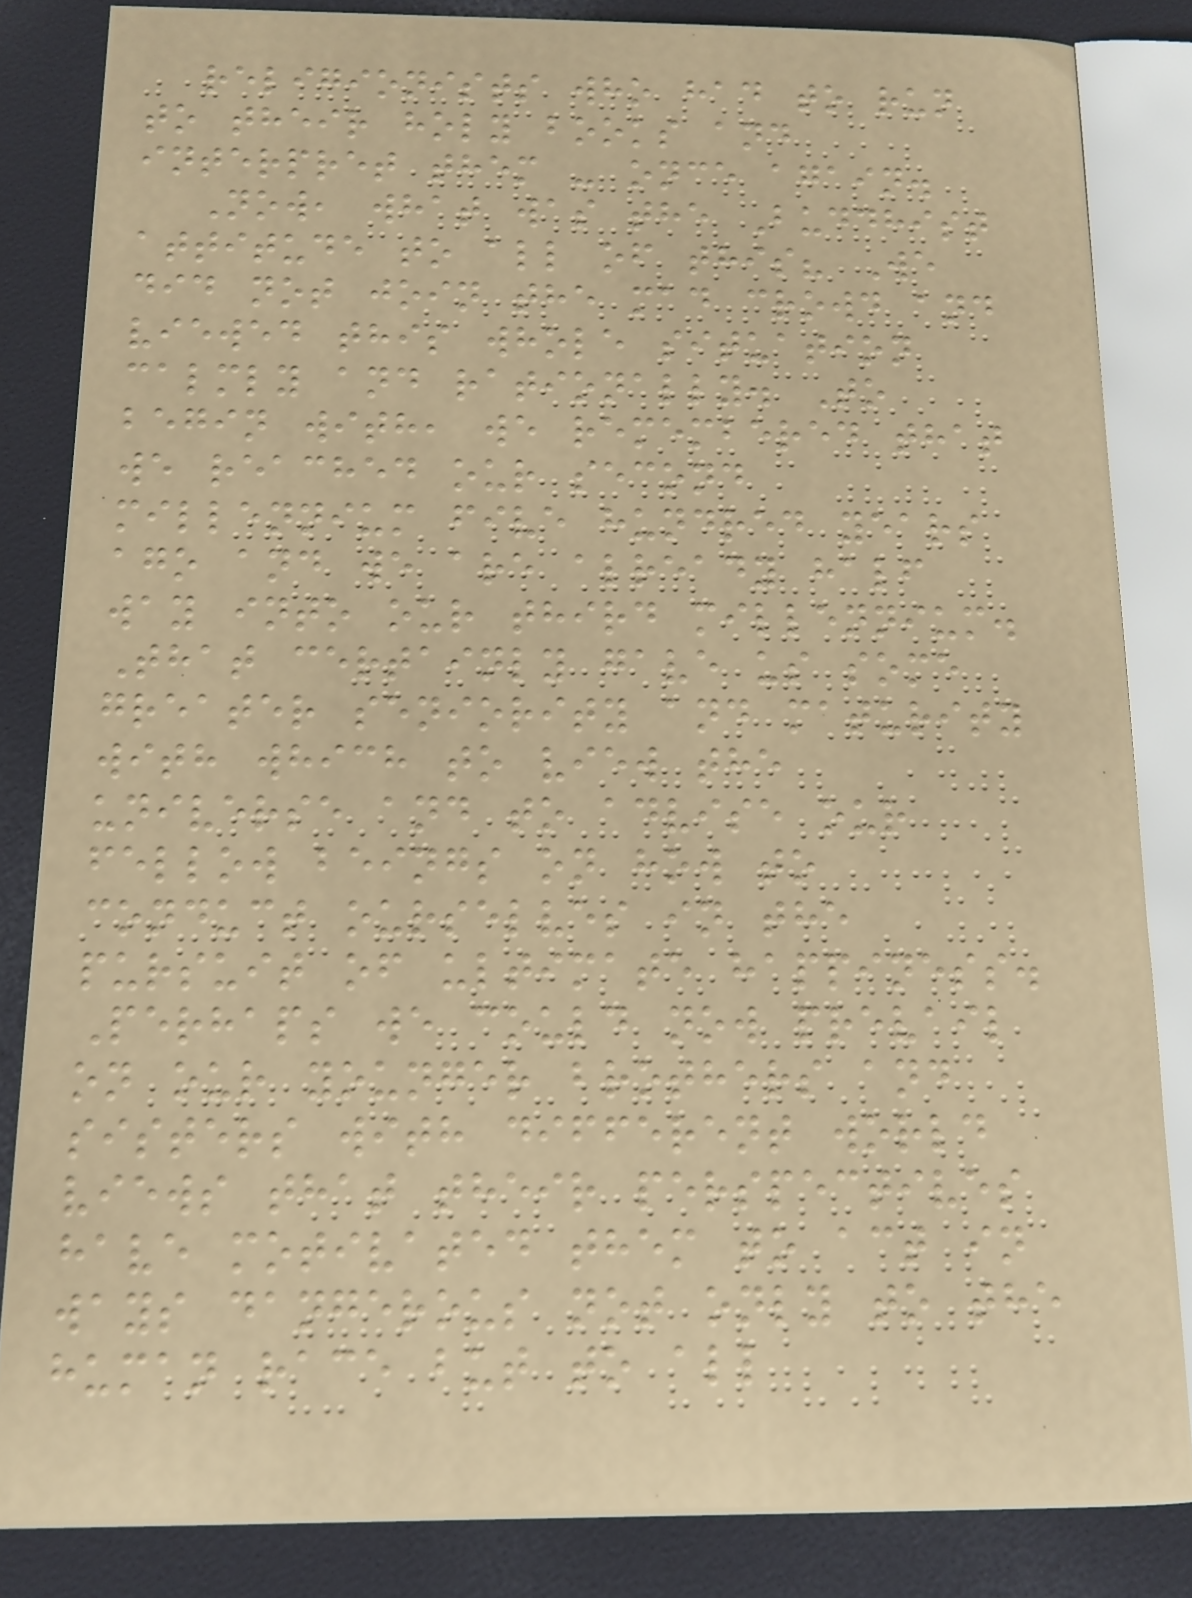religionists who had to run
to their holy books and
interpret them - once again.
Now, what was the Buddhist
attitude to all of this? We
did not join the mad crowd and
viewed this whole situation
calmly and rationally. To
begin with, we remembered that
we reached our second
millennium five hundred years
ago and we are already half
way into our third millennium.
That certainly gave us some
greater seniority and maturity
with which to view the
universe and to advise our
fellow beings on how to
conduct ourselves in the
pursuit of ultimate happiness.
Perhaps we could now prevail
on our younger brothers and
sisters with different world
views that their perspectives
have motivated them to act in
ways dangerous not only to the
human race but to all
